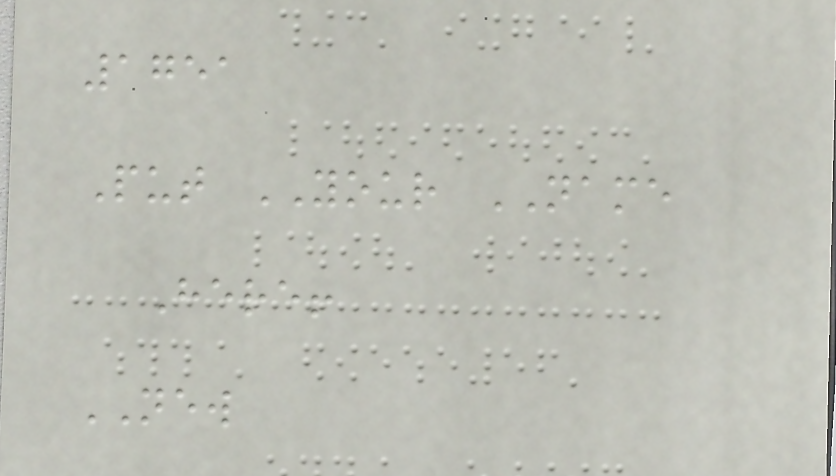1751
Put YOUR NAME
Here!
NEW
